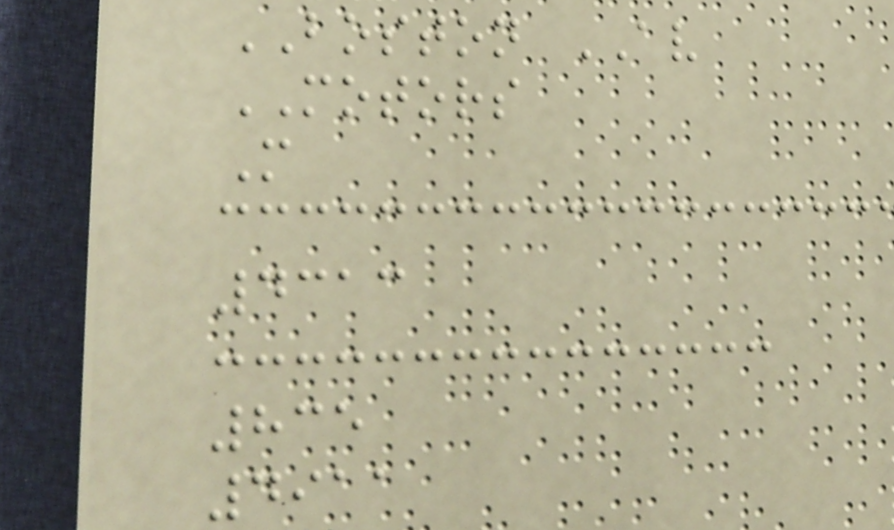BOSTON AV
MOTORS
M
4313
835
4911
